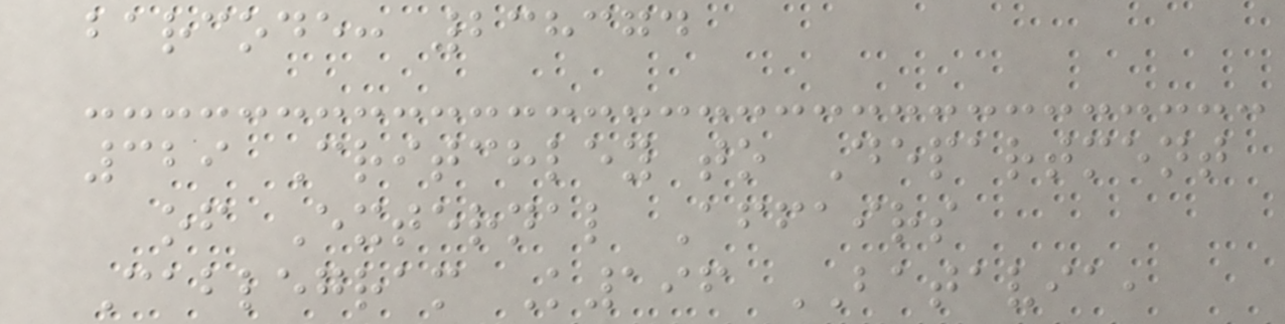barcode: 238374
329 Critchley to Department
of External Affairs
Cablegram K196 BATAVIA,
